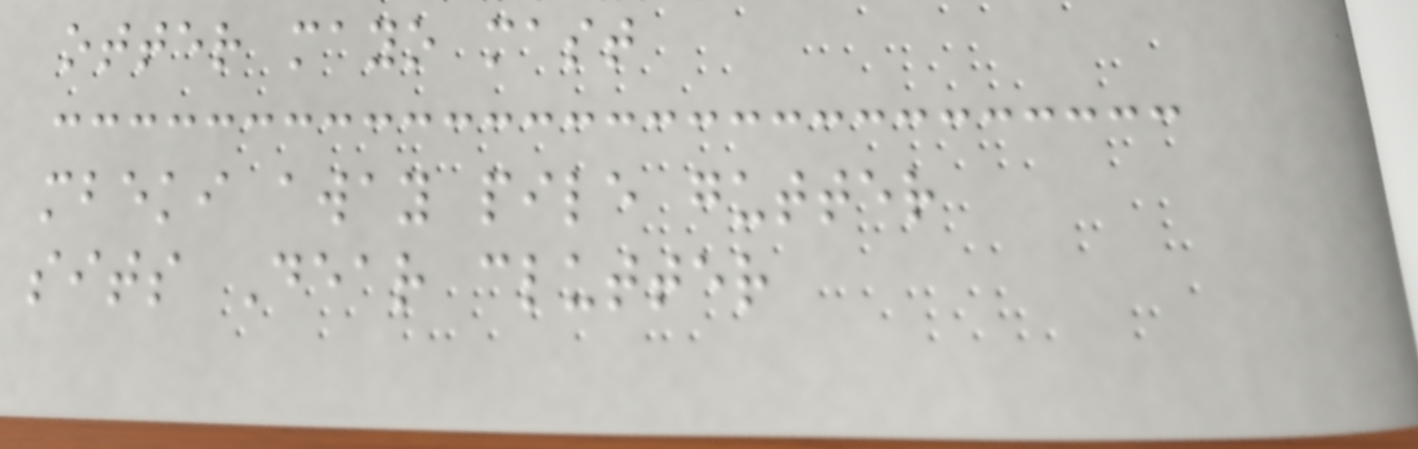otter mayo mast
mbeki away pile gutter
sits Dear clutter
